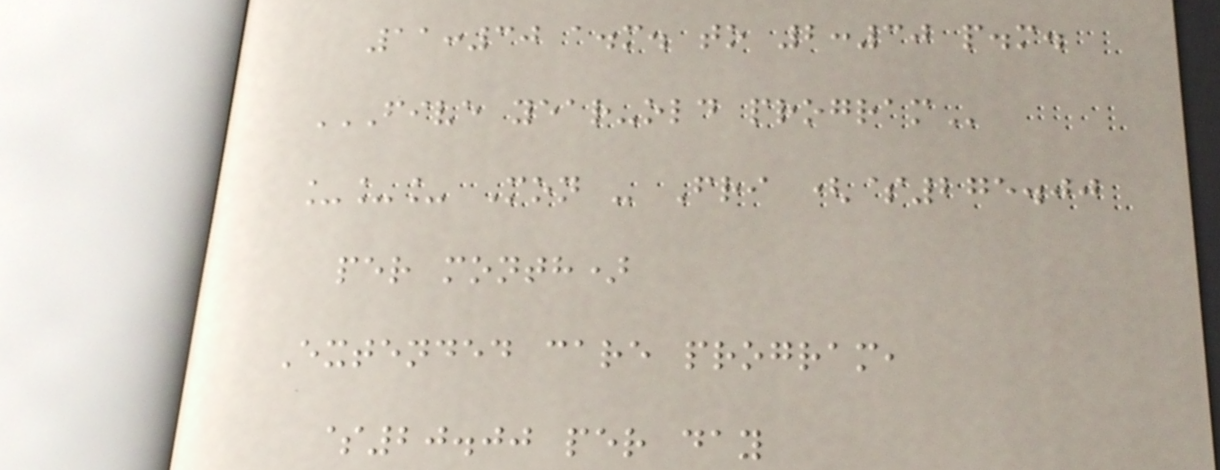11:30 a.m. to 2:30 p.m.
FIVE YEAR-OLD PROGRAM
___ Mon - Fri ($275.00
per month)
Extended care program,
$20.00 per day
